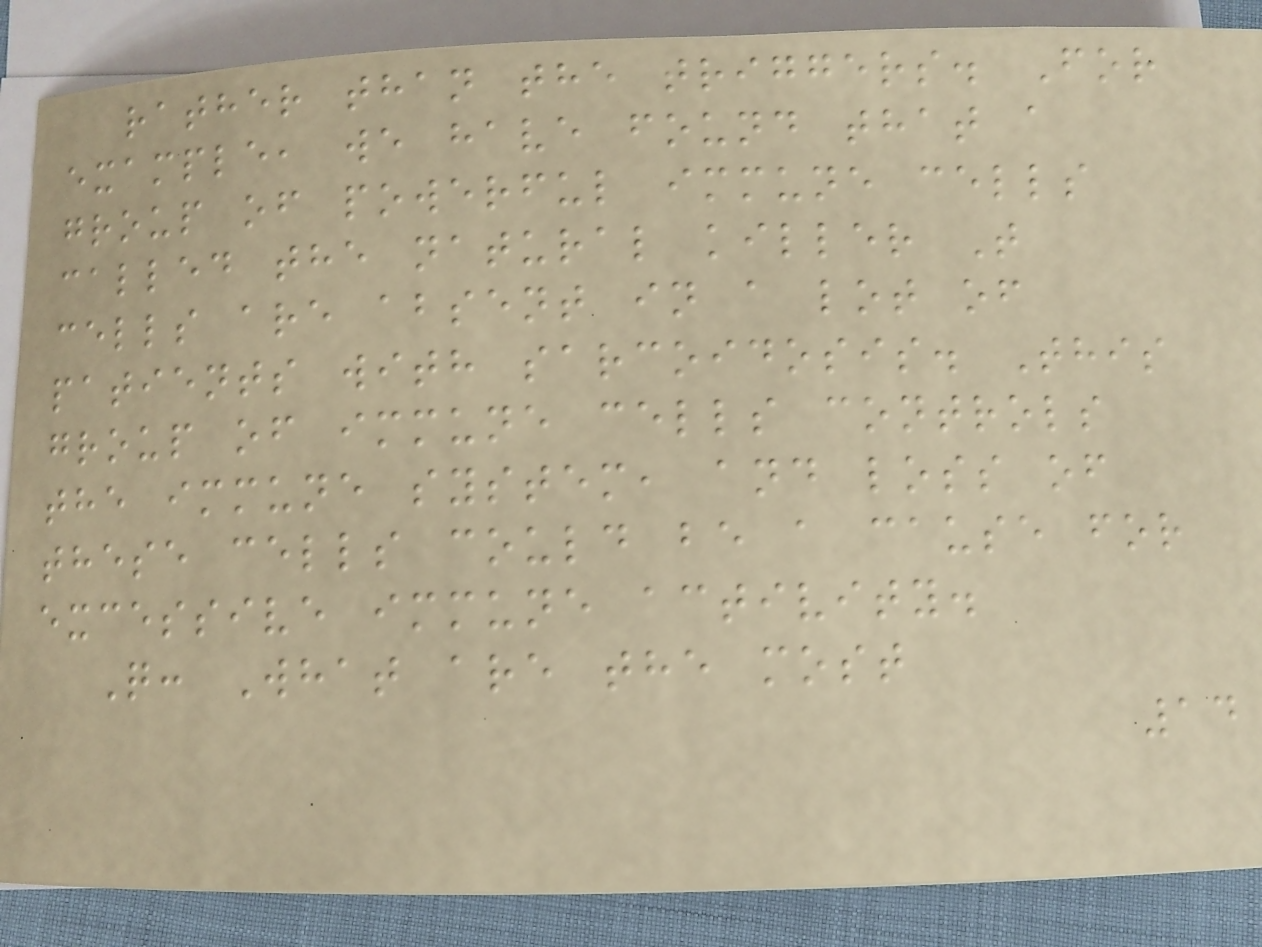rather than the triggers. For
example, we have found that a
group of powerful immune cells
called the natural killer T
cells are absent in a lot of
patients with sarcoidosis. This
group of immune cells controls
the immune system, and loss of
these cells could be a cause for
excessive immune activity.
Q: What are the most
14
